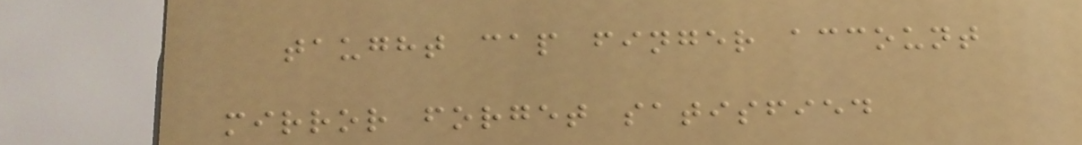taught cap finger account
mirror forget satisfied
